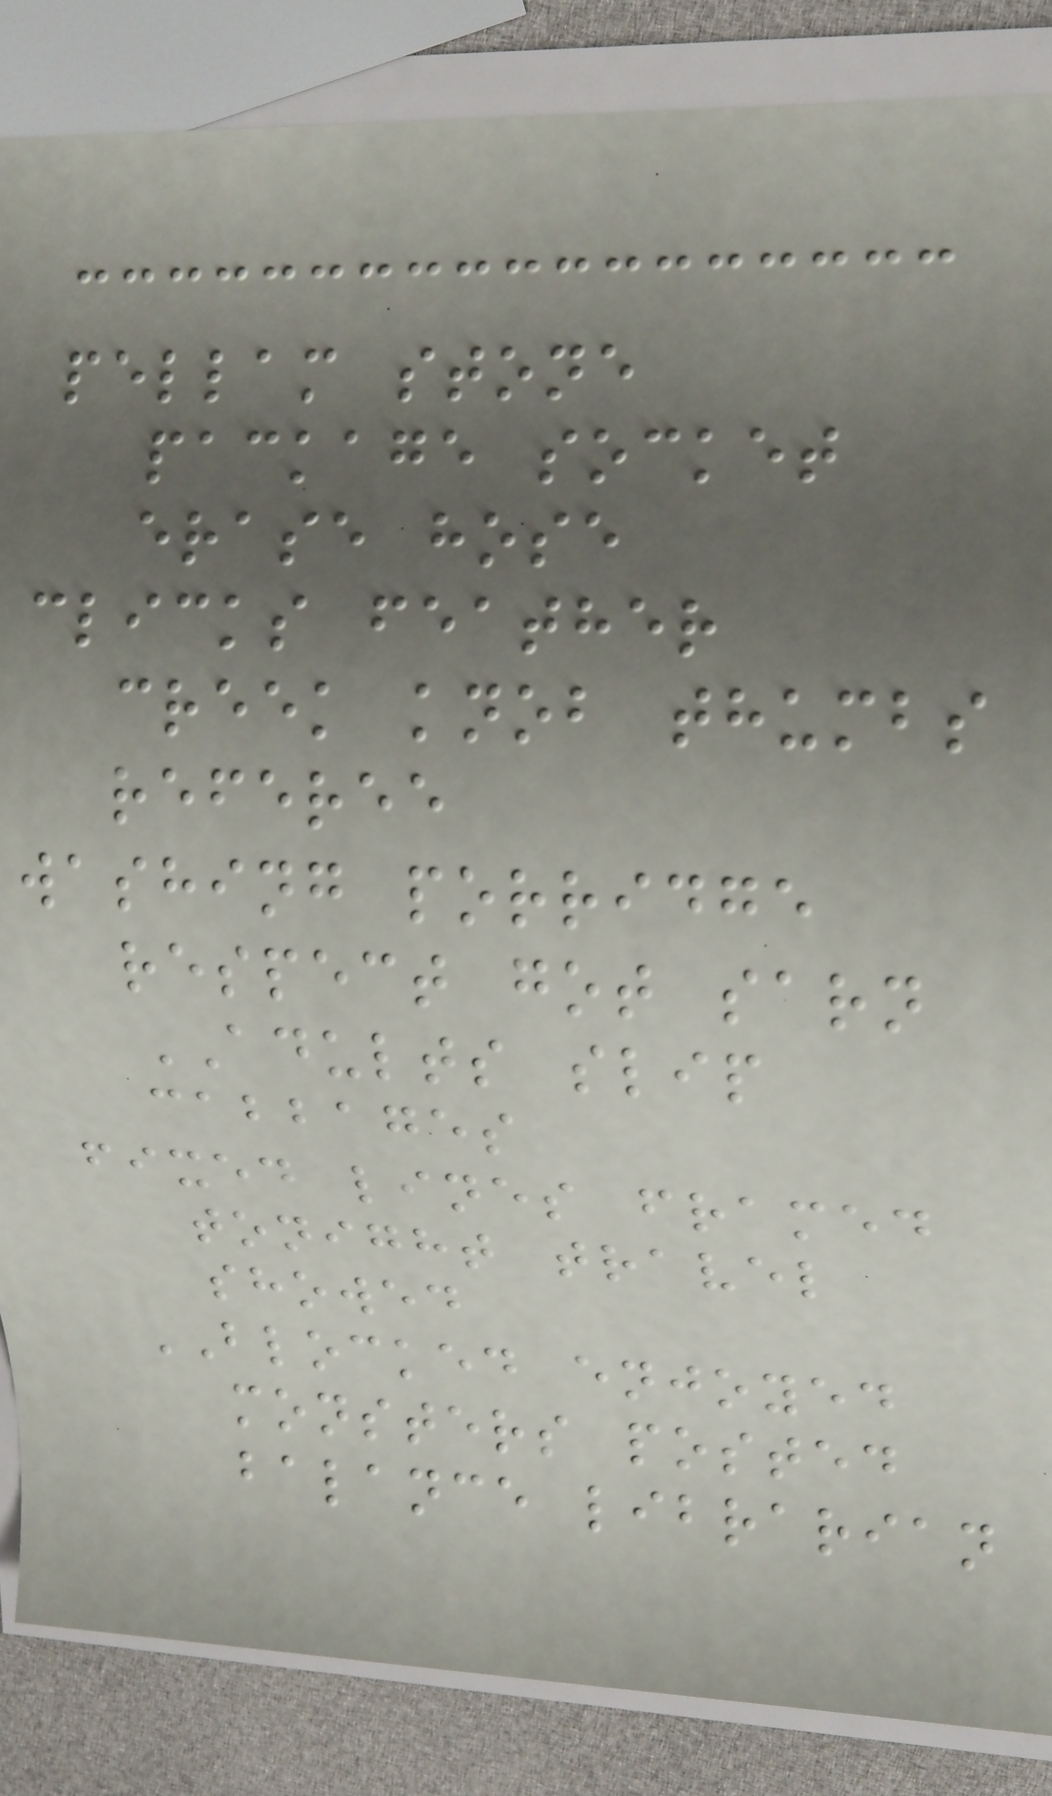pellam stone
package socket
erase hose
clicks feather
creek knob thumbs
referee
washing porridge
respect got sarn
ADULTS slip
cabbages
fixed lines framed
tonight travel
showed
BLOCKED enjoyed
monsters posted
balance librarian
